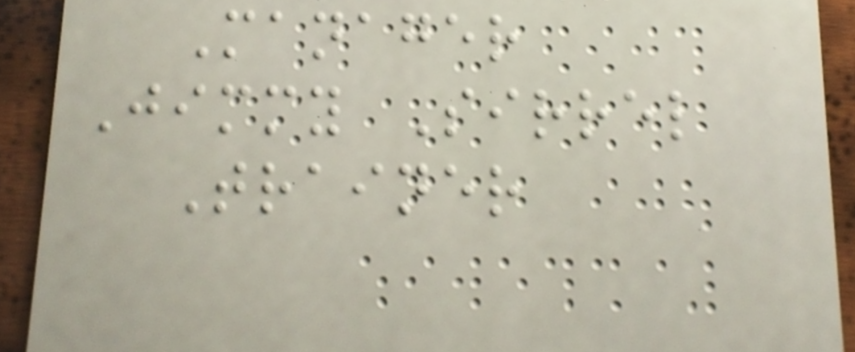Manager
Jimmy Sirrel
Trainer
